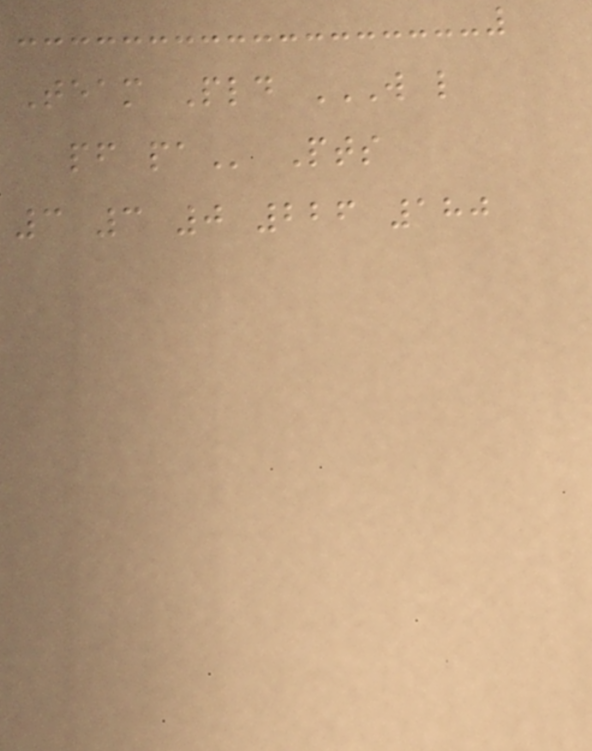Team Pld W L
PF PA Pts
3 3 0 226 180
